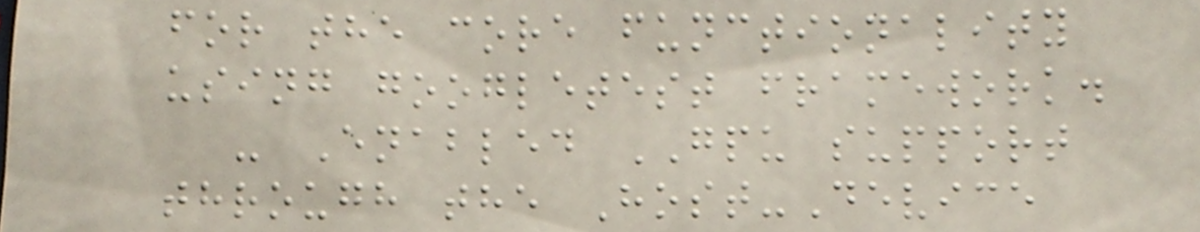for the core functionality
using googletest framework.
- Enabled GPU support
through the Host-Device
